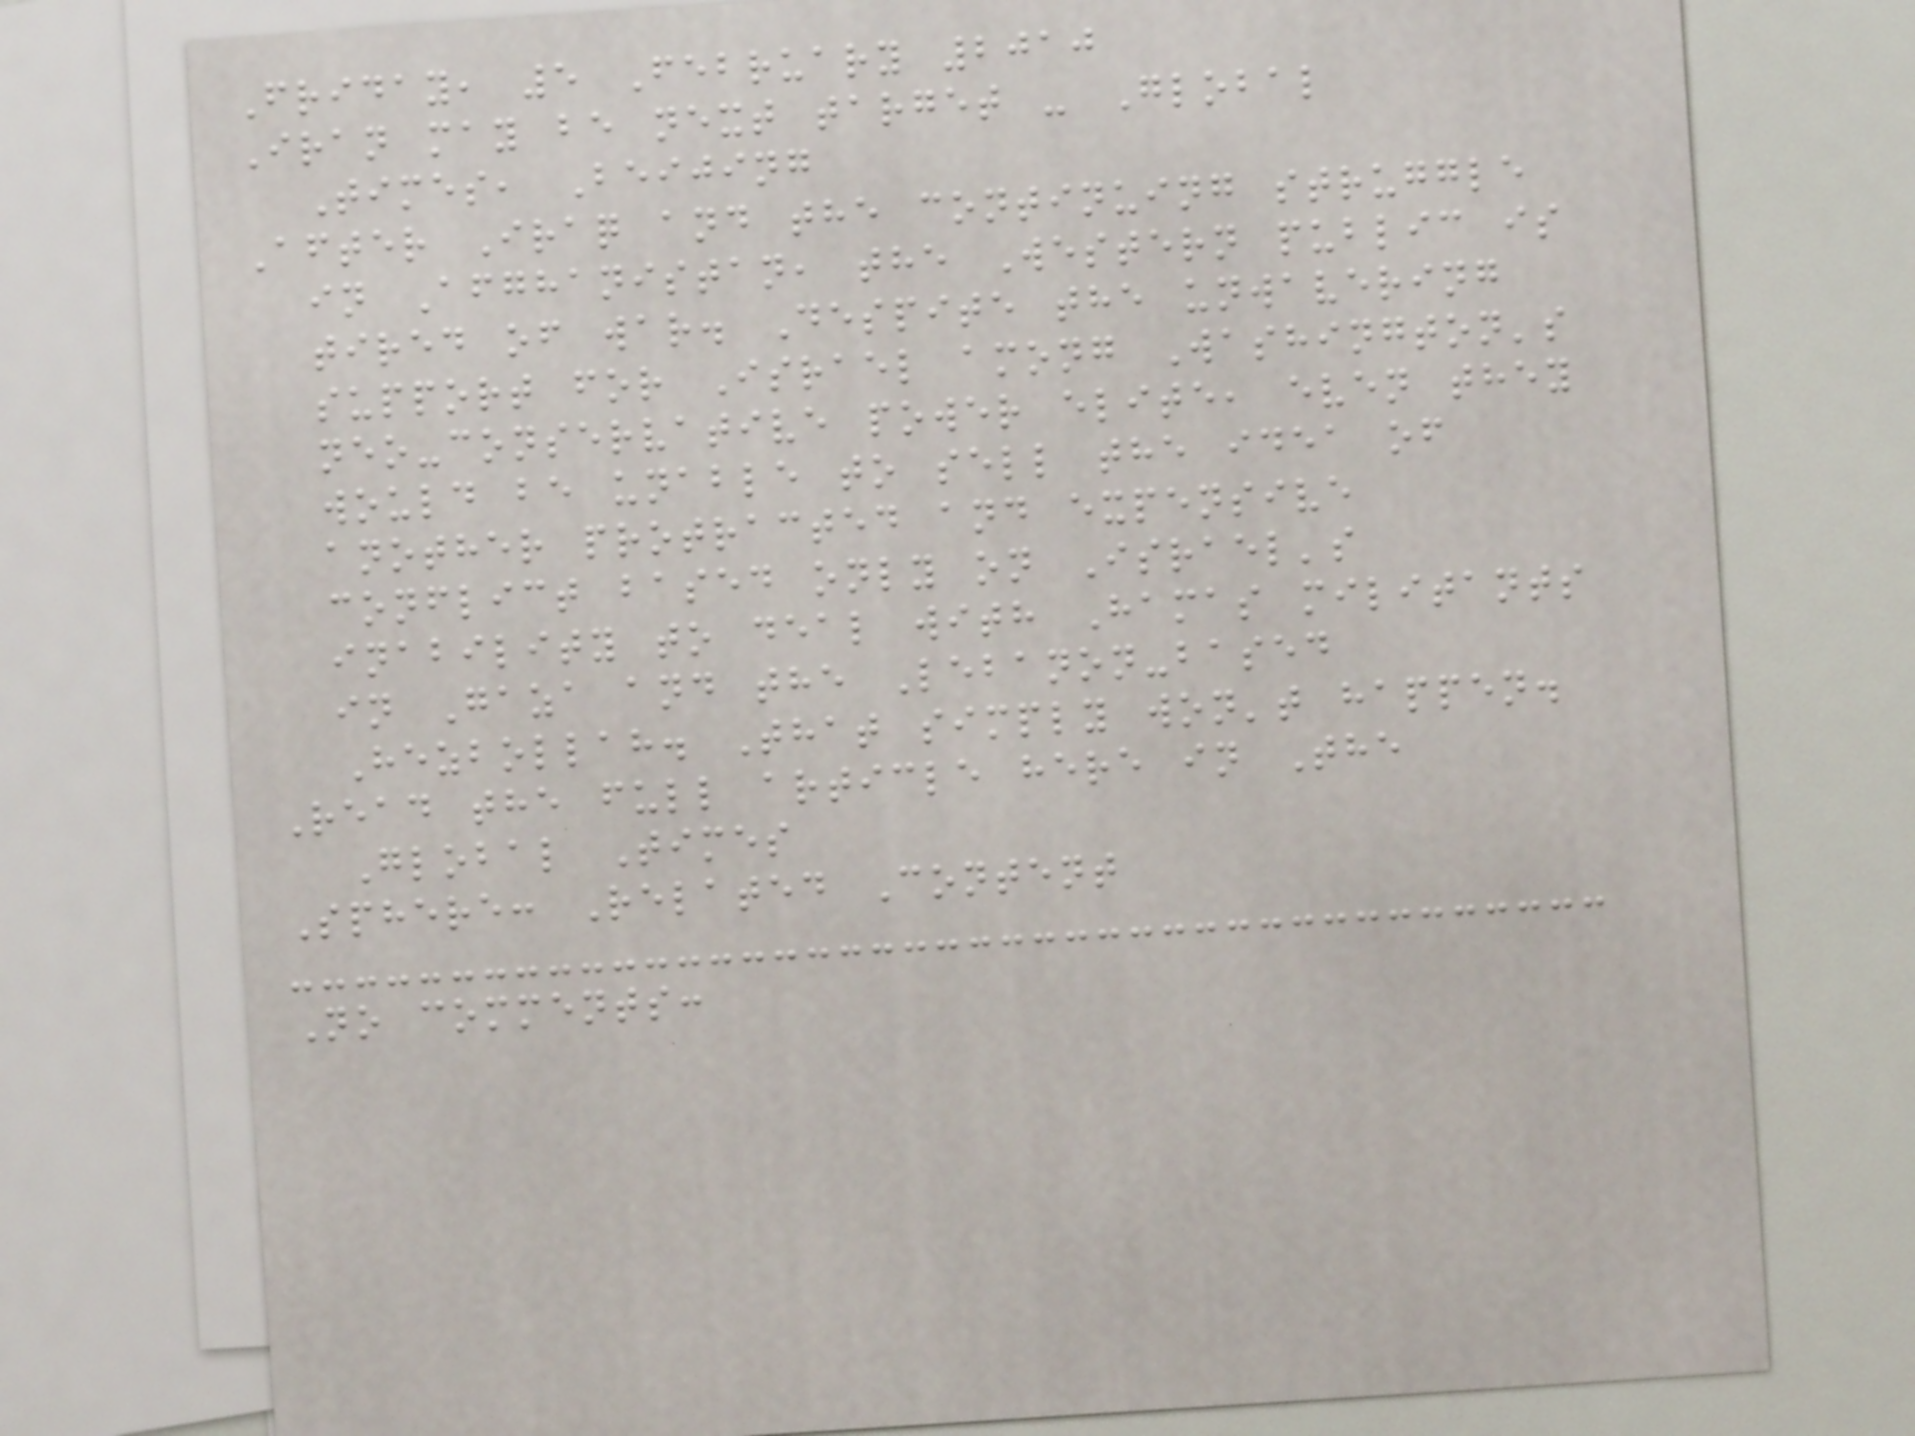Friday, 5 February 2010
Iran may be next target - Global
Times, Beijing
After Iraq and the continuing struggle
in Afghanistan, the Western public is
tired of war. Despite the unwavering
support for Israel among Washington's
neo-conservative power elite, even they
would be unable to sell the idea of
another protracted and expensive
conflict based only on Israel's
inability to deal with Hamas militants
in Gaza and the Lebanon-based
Hezbollah. That simply won't happen.
Read the full article here in The
Global Times
Sphere: Related Content
No comments:
